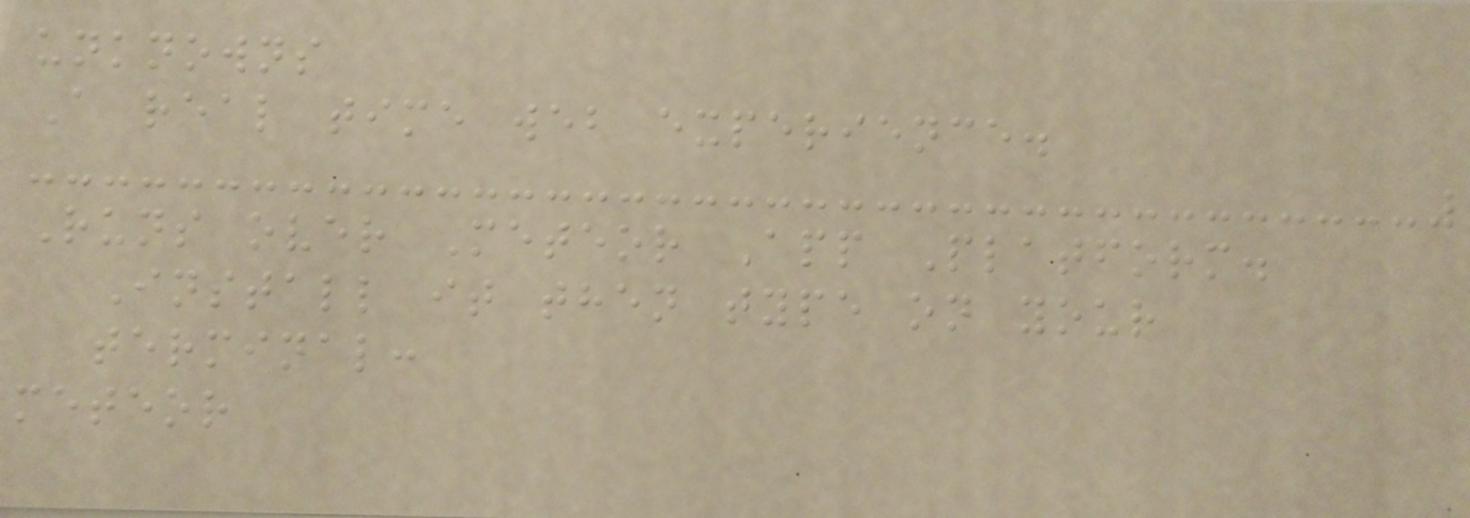unknowns
A real time web experience.
Runs over Meteor App Platform.
Install it then type on your
terminal:
meteor
